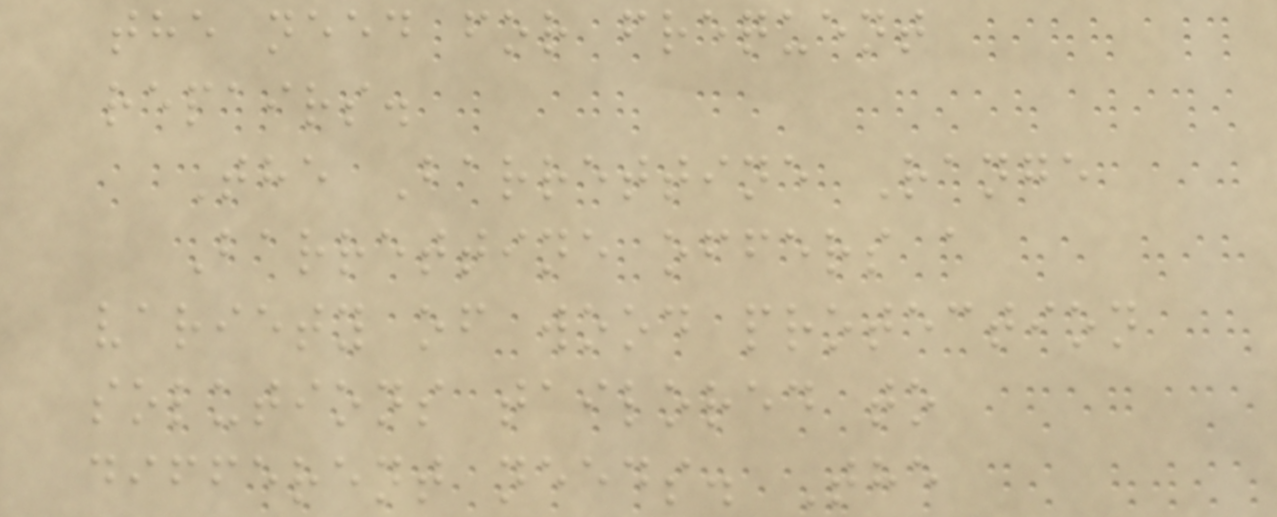the need for frequent
repairs.
The Barrettine Range
Barrettine offers a
variety of wood protection
solutions tailored to
different needs. The
